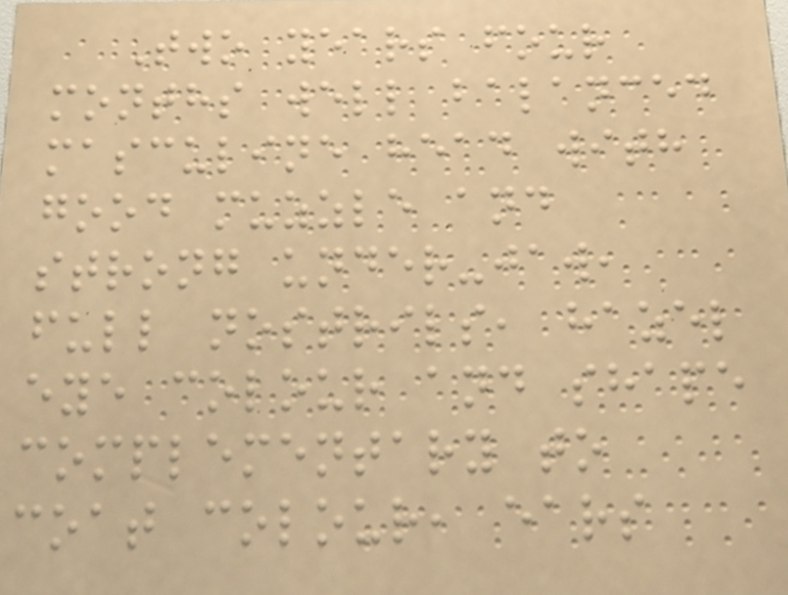Two years four
months well balanced
masculine head with
good muzzle and
strong under-jaw,
full nostrils, hazel
eye colour and shape
complementary to
coat colour, ears
